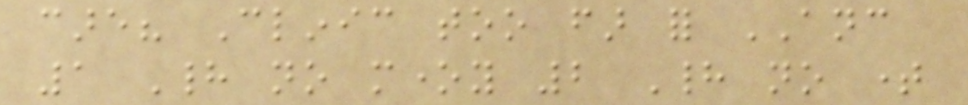care? Clinic too far for ANC
1 Had no money 2 Had no time
